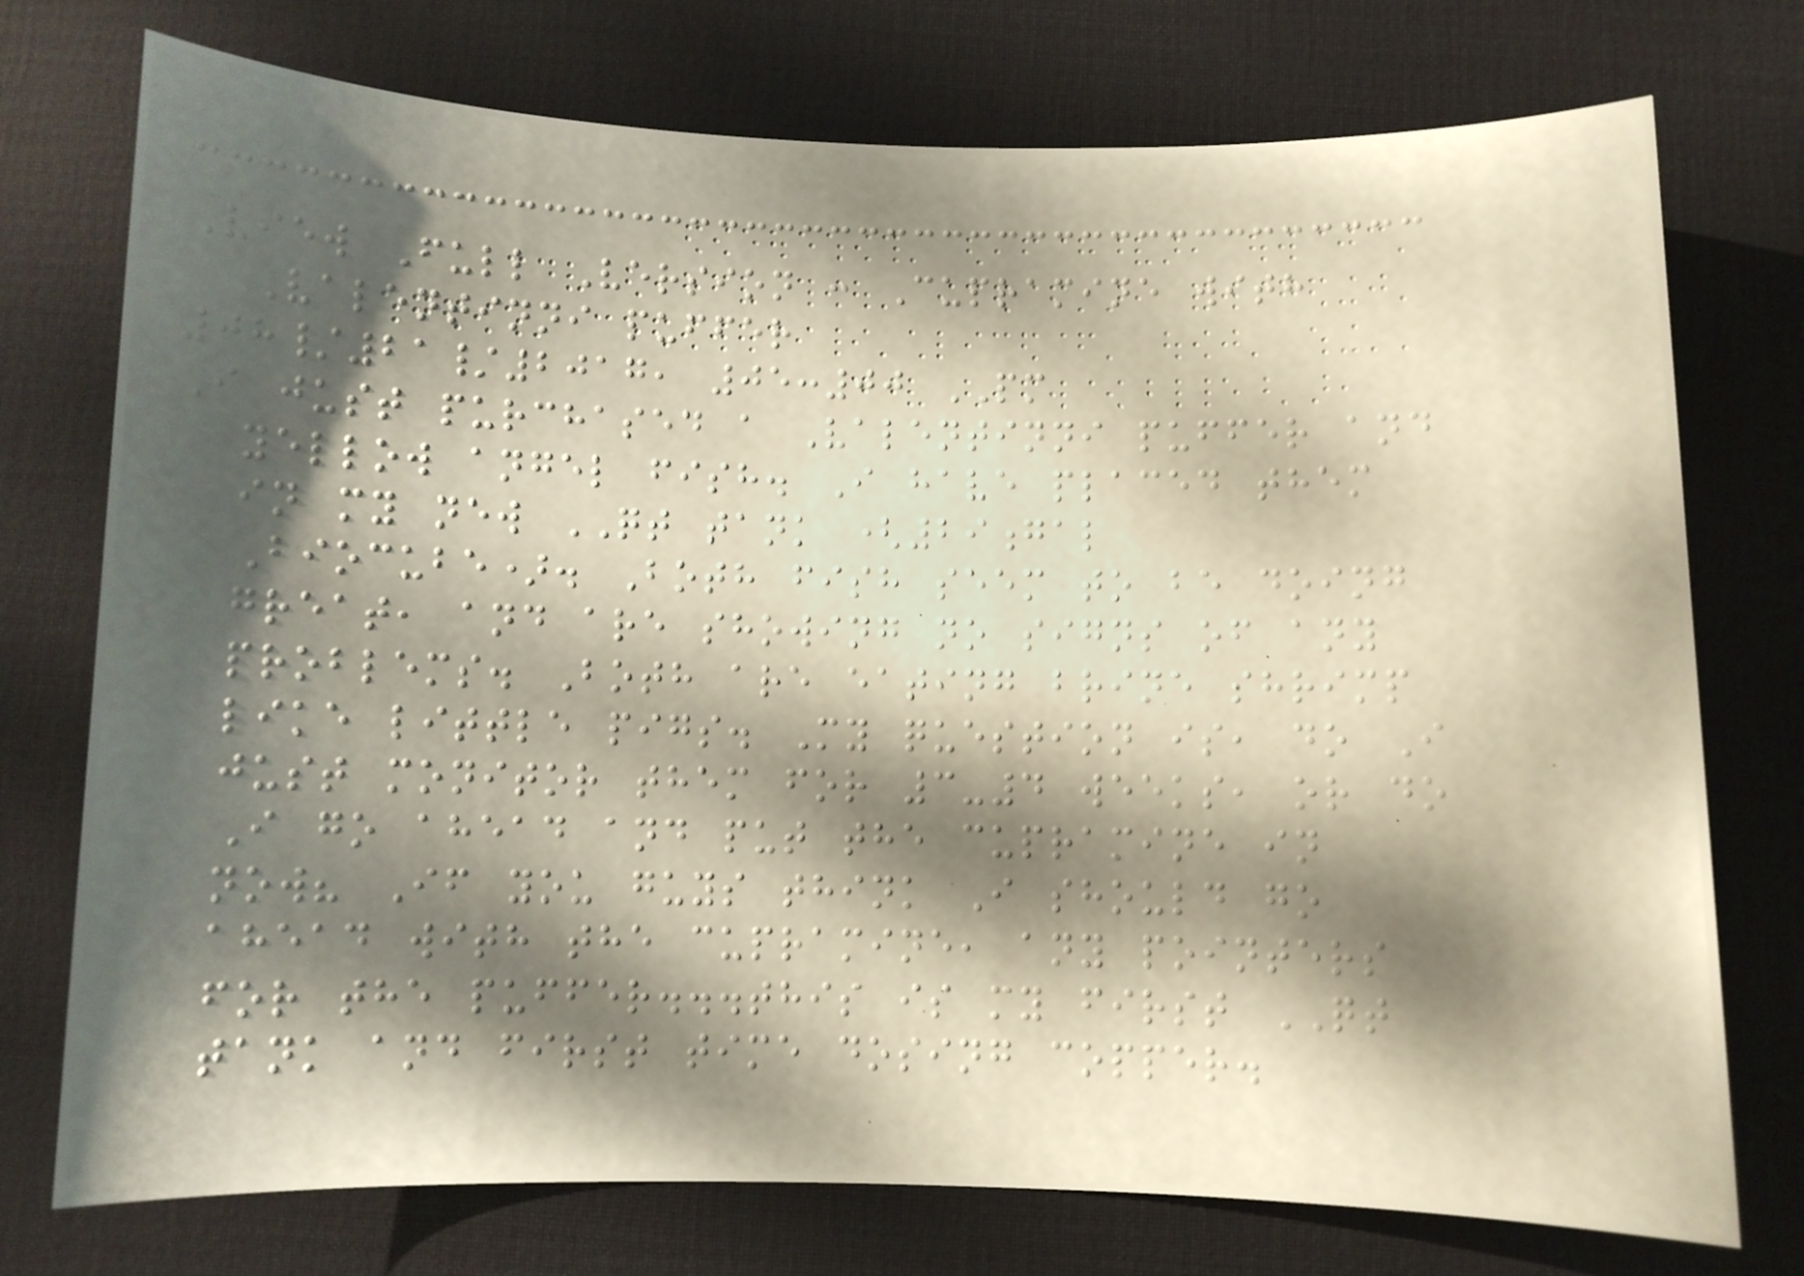View Full Version : Cupramine with
Valentinni puffer
08/21/2017, 05:00 PM
I just purchased a Valentinni puffer and
yellow angel fish. I have placed them
in my new QT tank (29gal
Biocube). Both fish seem to be doing
great, and are showing no signs of any
problems. Both are eating brine shrimp
like little pigs. My question is, do I
just monitor them for 3-4 weeks, or do
I go ahead and put the cupramine in
now? If you guys think I should go
ahead with the cupramine, any pointers
for the puffer...this is my first QT
tank and first time dosing copper.
